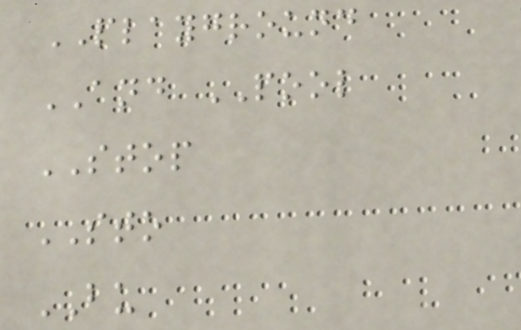PLAYGROUND
AND POOL
STOP
STO
BU
